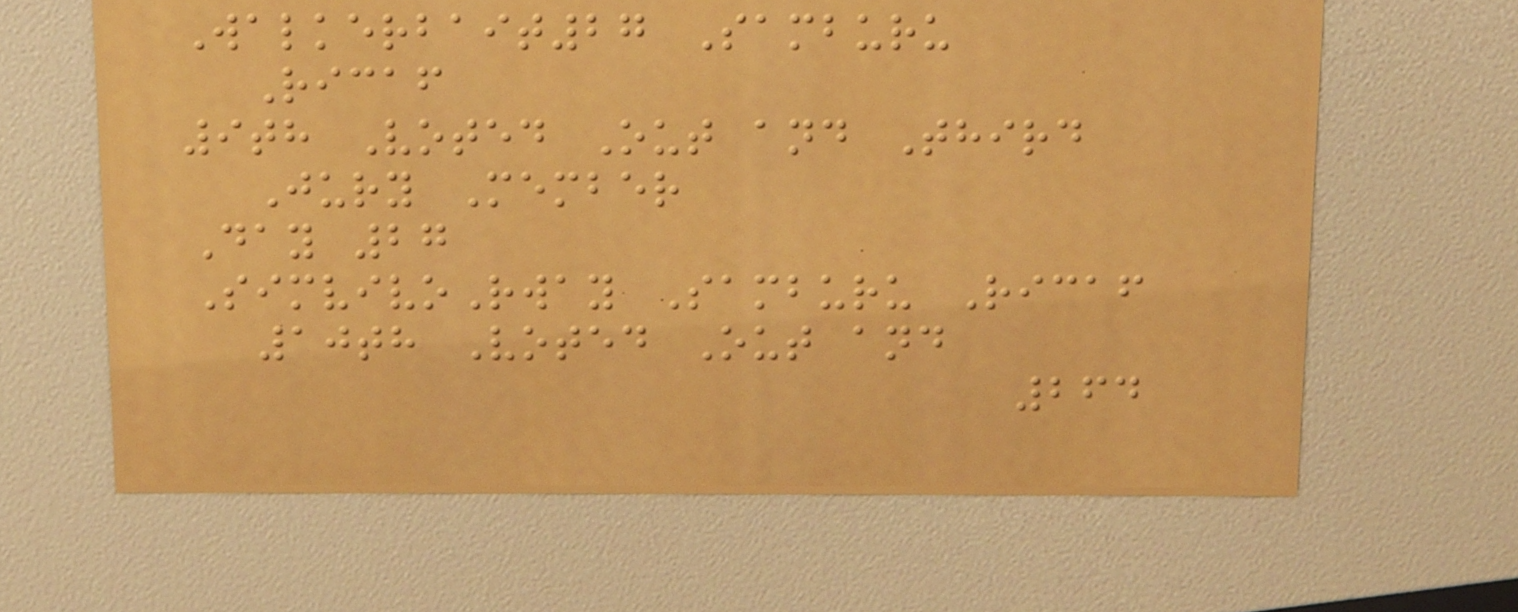Walkerbait27 Samburu
Ricaf
9th Voted Out and Third
Jury Member
Day 27
SimvivoRway Samburu Ricaf
10th Voted Out and
264
